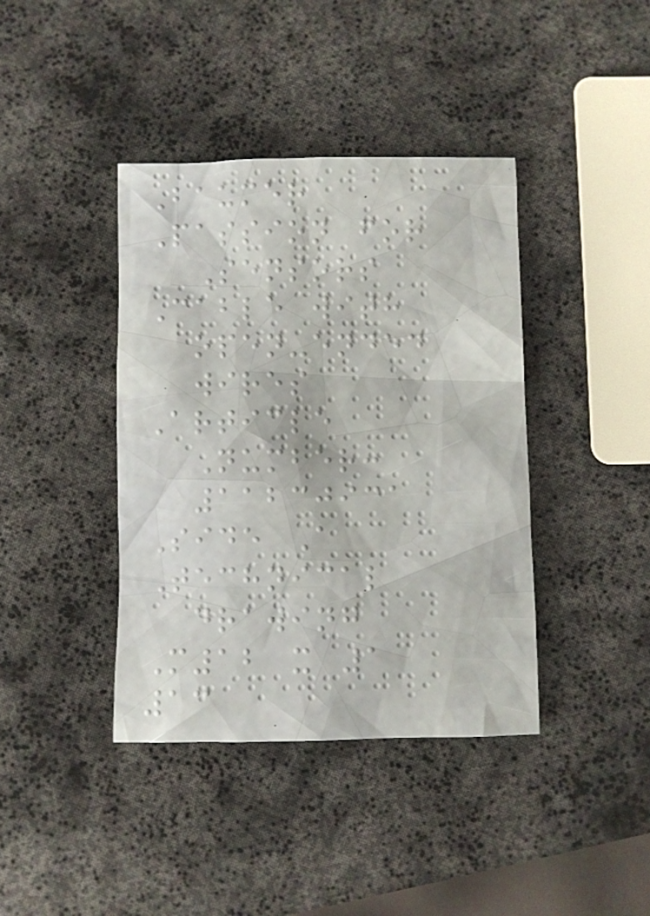Baumer
Passion for
Sensors
Cable with
open-ended
wires
Article
Number:
11230931
Side A
Technical
drawing
M12 x 1
13
